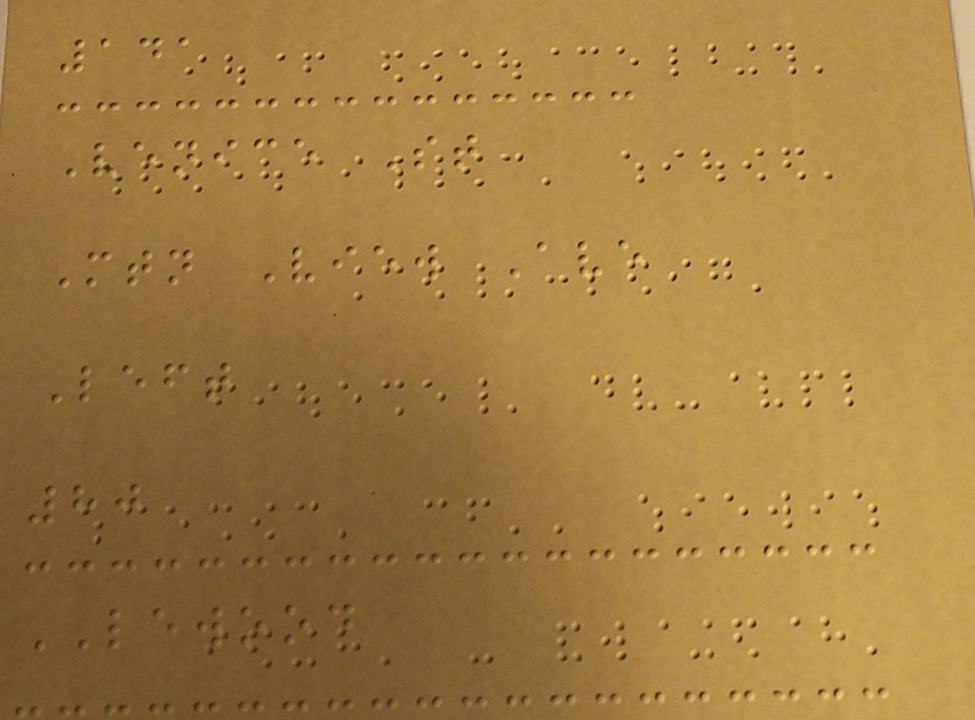141
Venice St
Mtn View Ave
Left
80
LEWOOD
